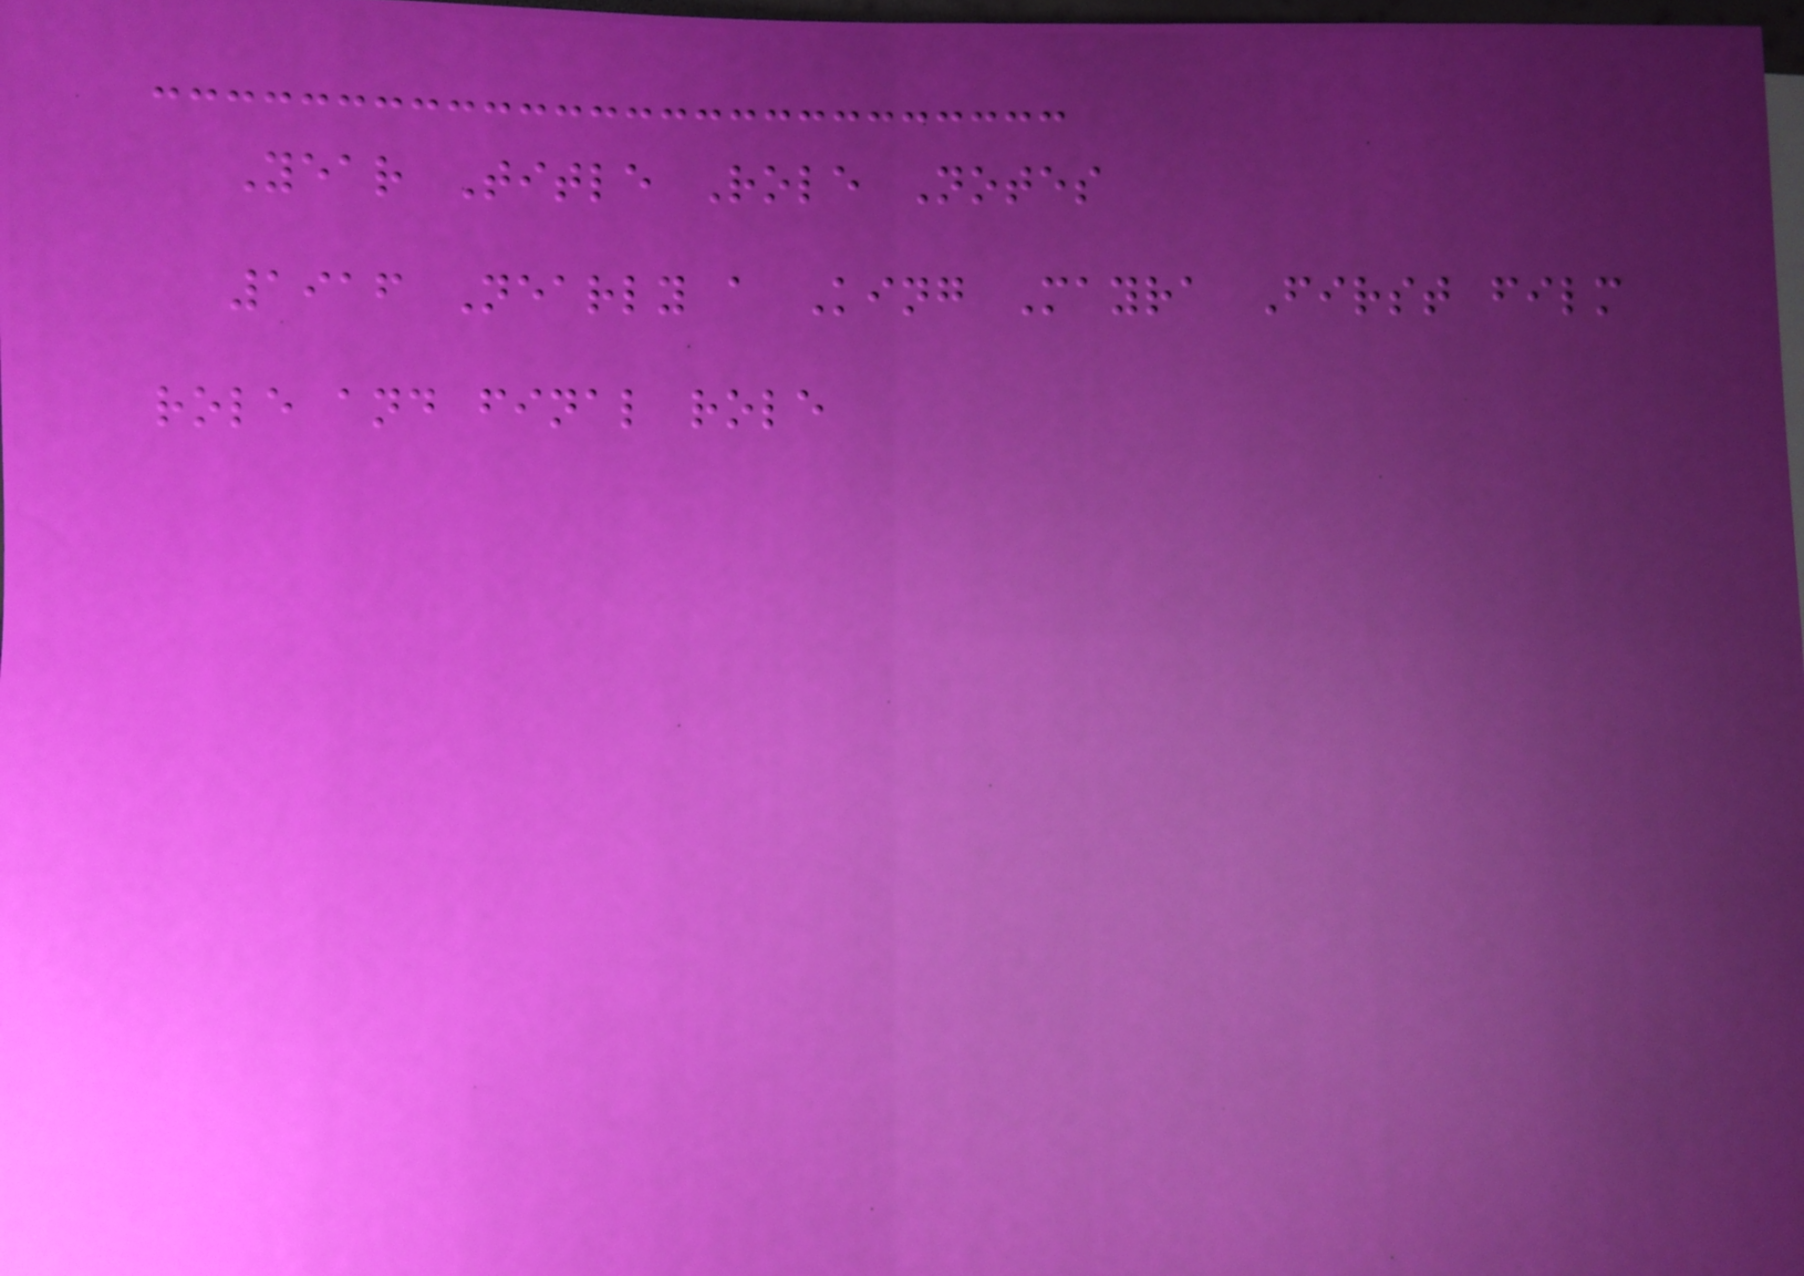Year Title Role Notes
1916 Nearly a King Mayra First film
role and final role
